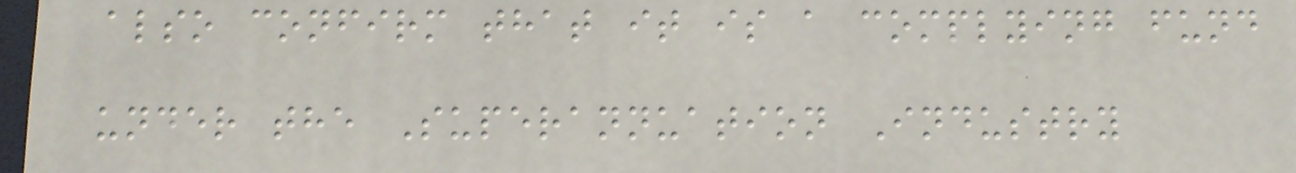also confirm that it is a complying fund
under the Superannuation Industry
